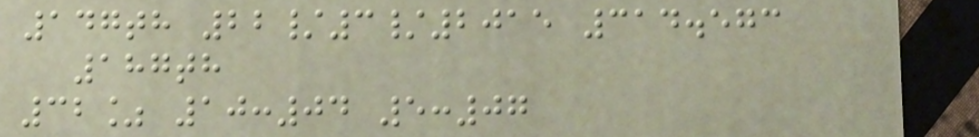147th 22/3/2015 314.573
187th
32% 10:04 5:07
